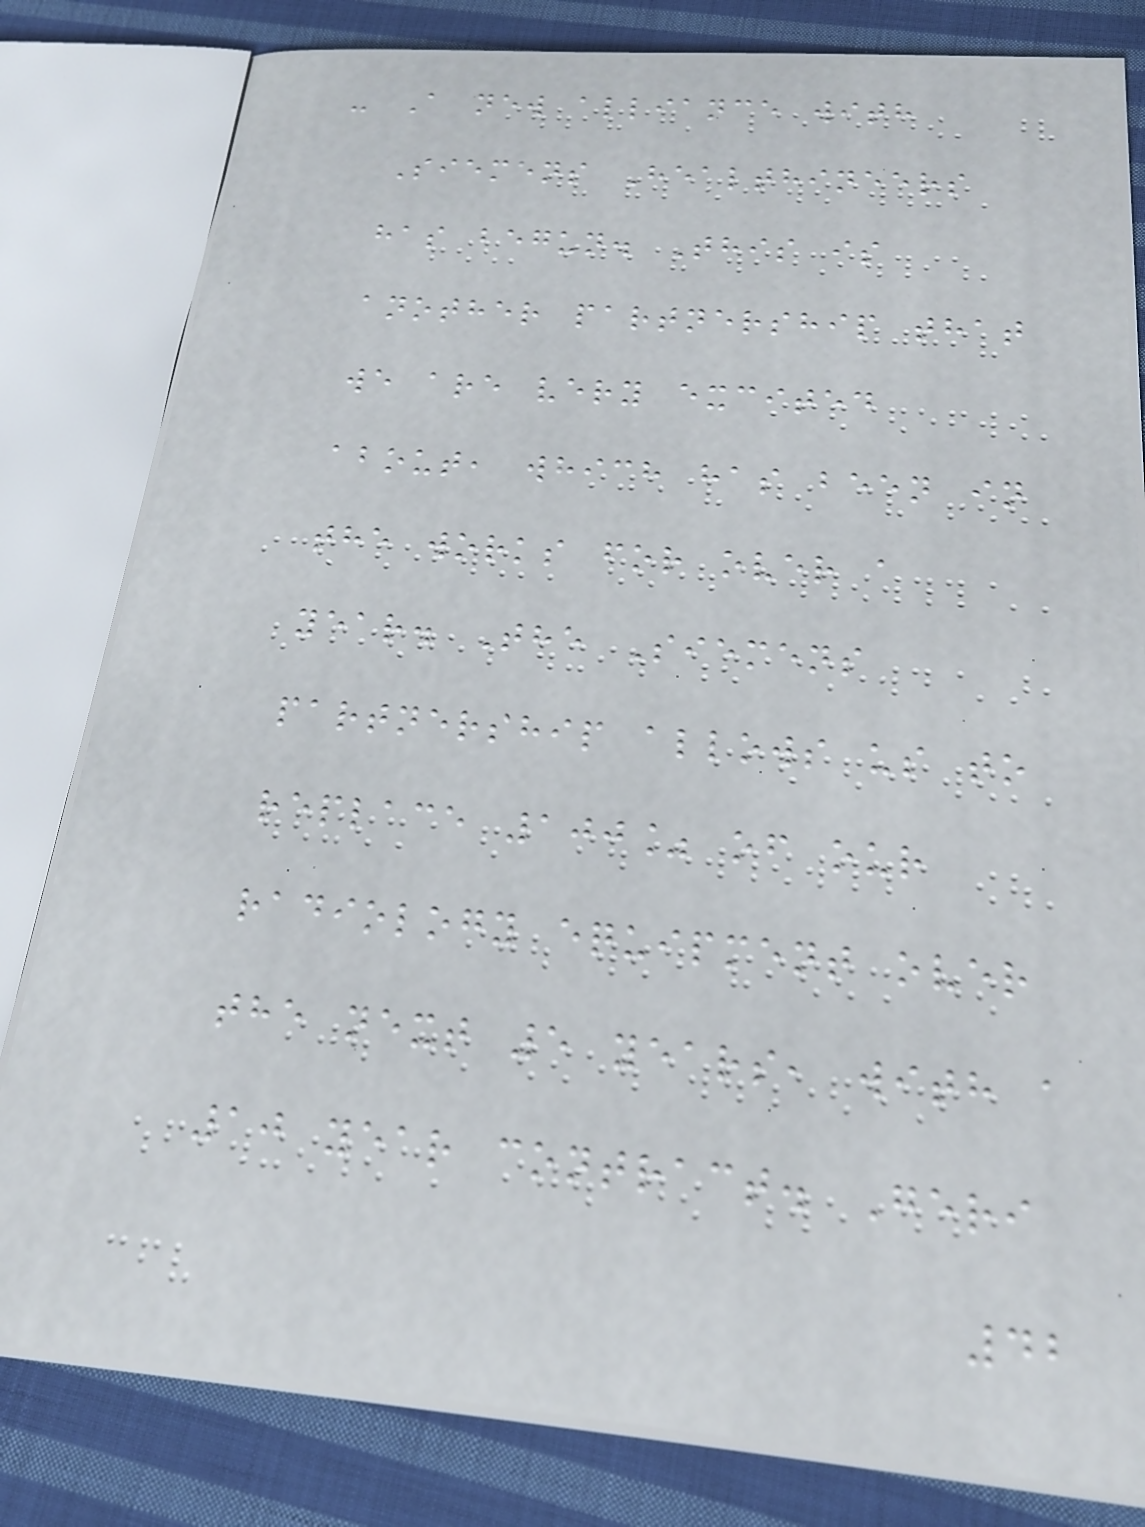- A new alliance with
Siemens Healthineers
has begun. This is
another partnership that
we are very excited
about, which has been in
the works for over a
year. The Siemens
partnership allows us to
replace 100% of our
radiology equipment over
the next 5 years, with a
10 year contract. Geri
42
